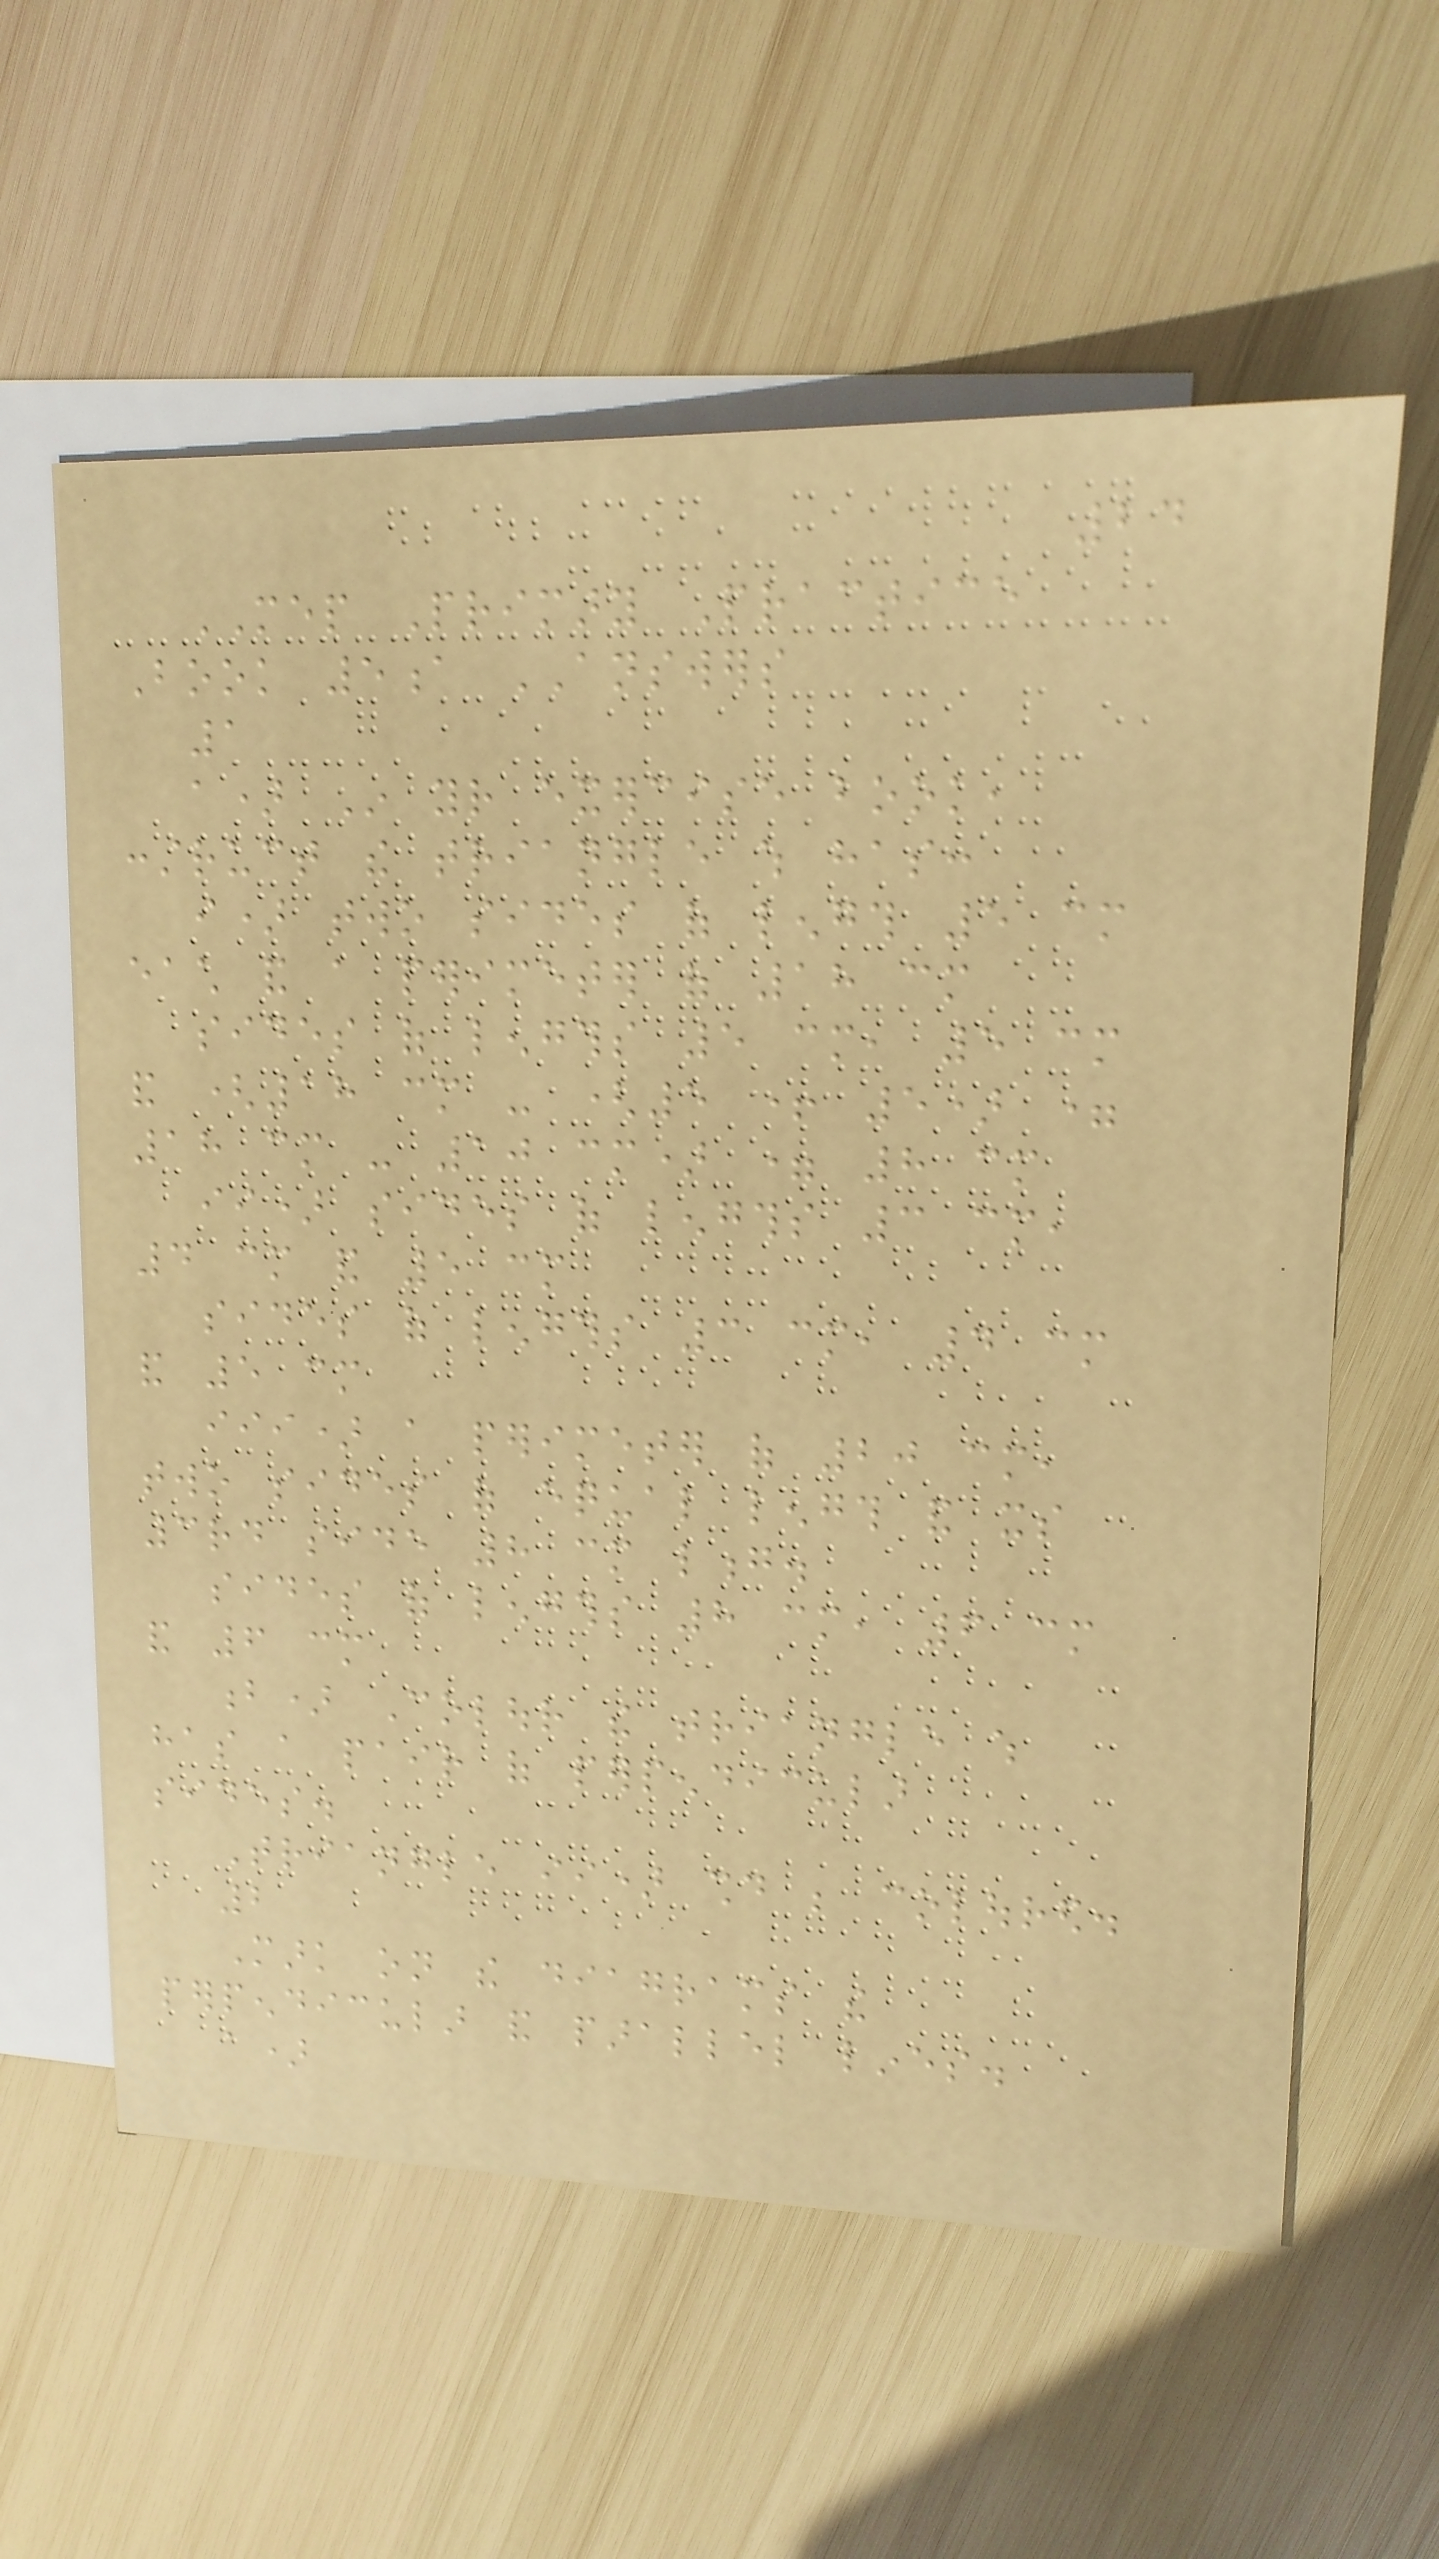24
MEP Primary Practice
Book 5a ANSWERS
1
a) In your exercise book,
construct the triangle which has:
i) two sides of length 5 cm
each and a perimeter of 18 cm
sides of lengths 5 cm, 5 cm
and (18 cm - (5 + 5) =
18 cm - 10 cm) = 8 cm
ii) sides of lengths 3 cm,
4 cm and 5 cm
sides of lengths 3 cm, 4 cm
and 5 cm
iii) a perimeter of 20 cm,
two sides of equal length and its
3rd side 8 cm long.
sides of lengths 8 cm, 6 cm
and 6 cm
b) Colour the triangle which
has a pair of perpendicular
sides.
Triangle ii) should be coloured.
2
Mark on the diagrams the
perpendicular and parallel lines.
a)
